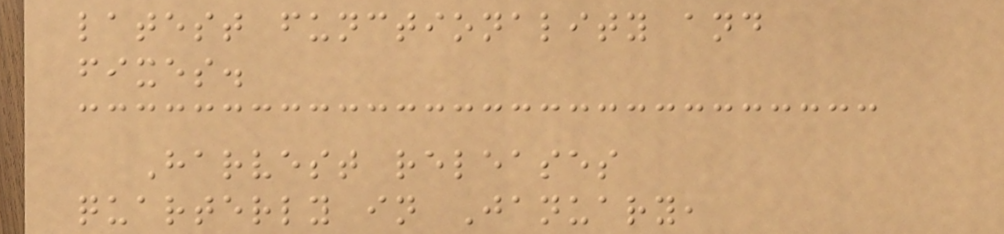latest functionality and
fixes.
Harvest releases
quarterly in January,
